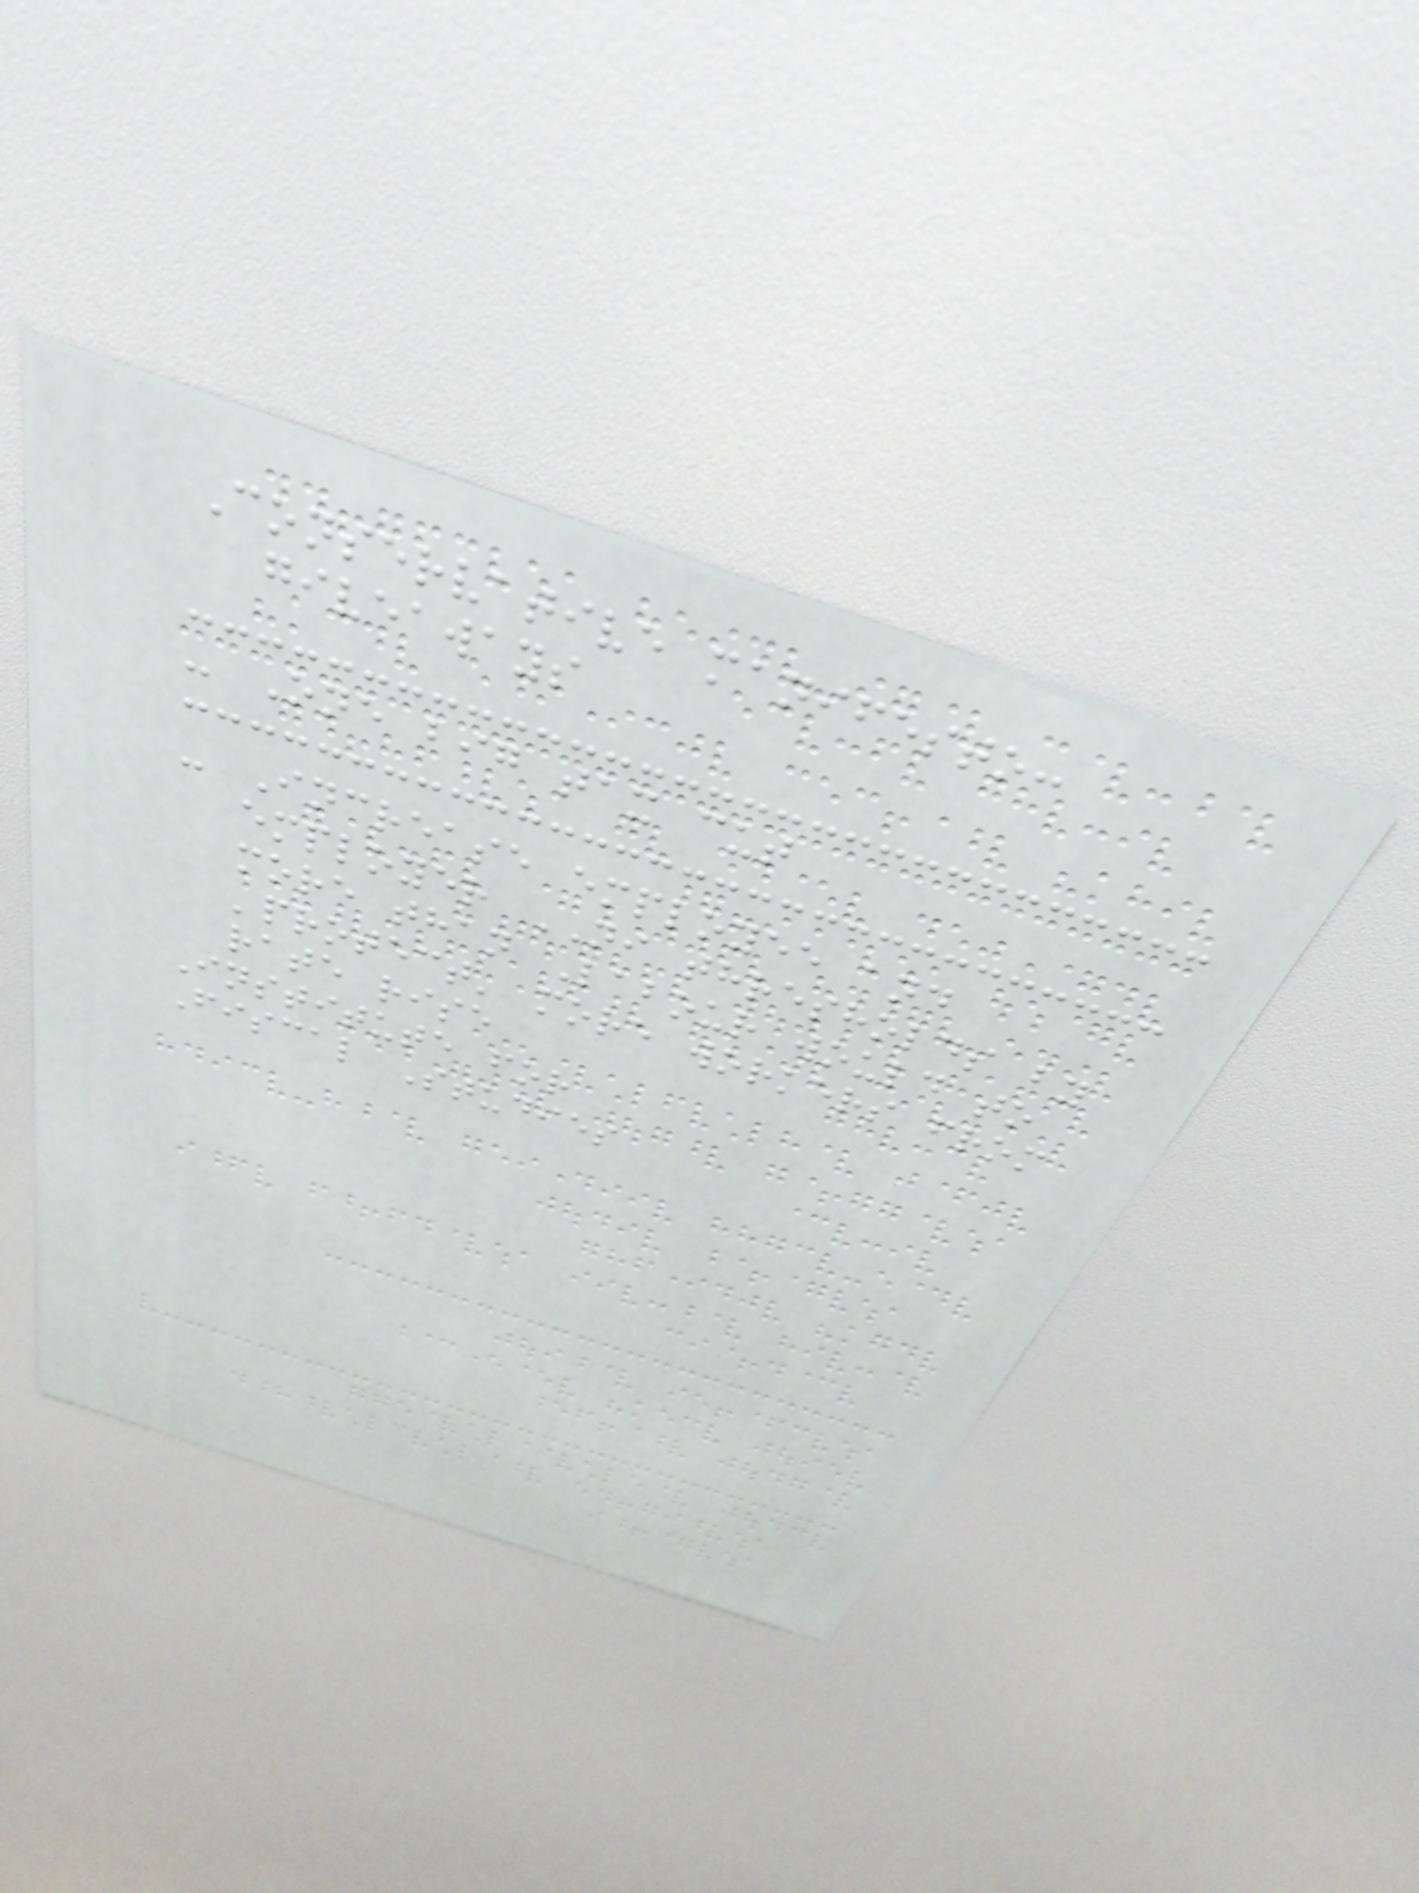Conservative manifesto:
giveaways
- One big tax cut
- Increase employee and
employer NI thresholds by
more than Labour would to
'protect' more workers from
rate rise
Institute for
Fiscal Studies
